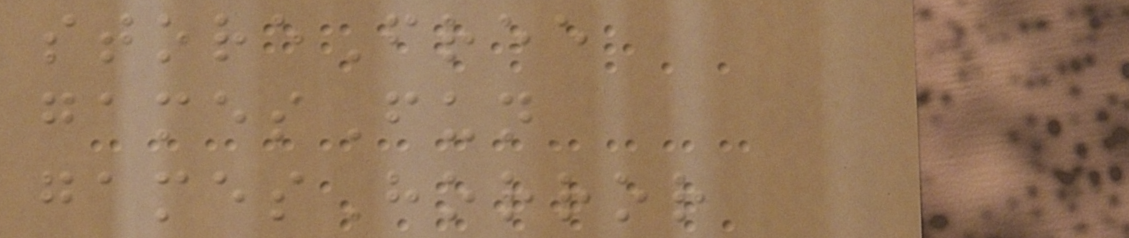storeFree
gamesFun
gamesHorror
